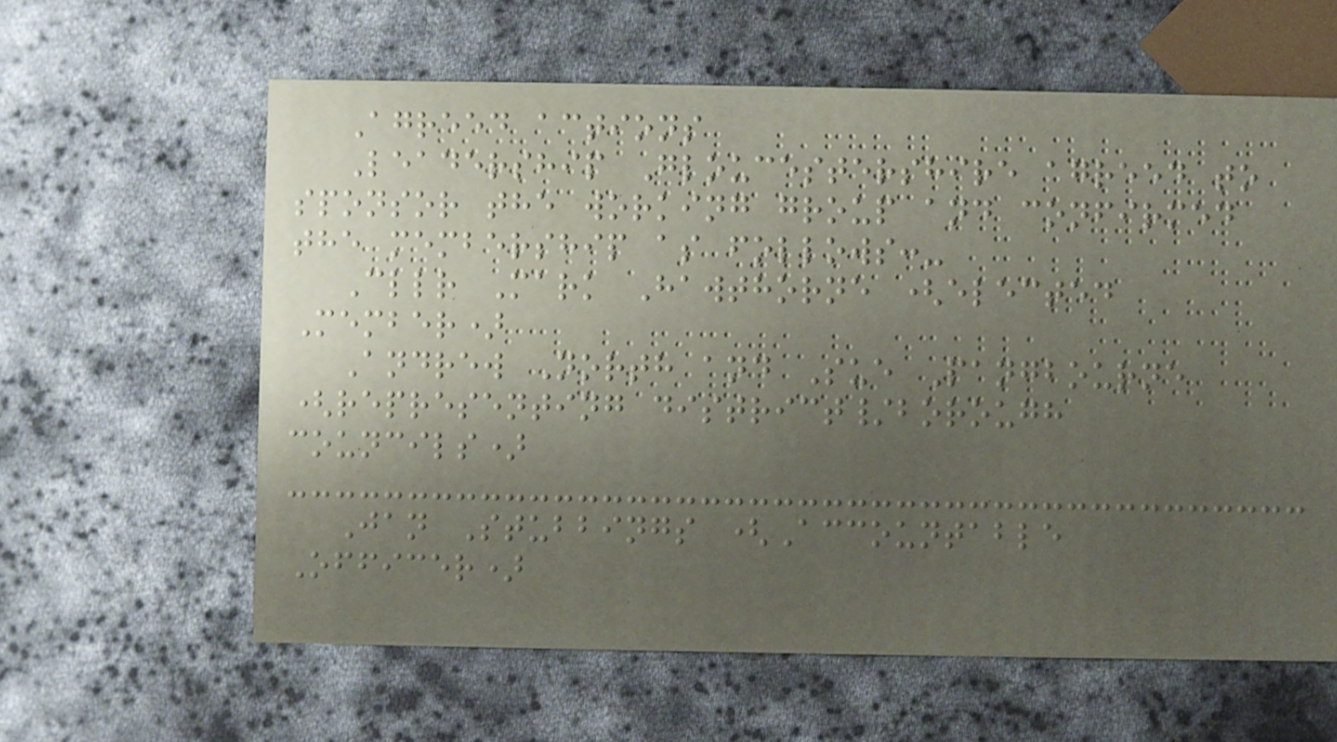Agreed actions
Leadership Gloucestershire agreed to
sponsor the working group and confirmed
the membership as follows:-
Cllr Mark Hawthorne (elected
Member)
Andrew North and Sue Pangbourne
(representing district/borough
councils)
Jan Stubbings (Accountable
Officer)
